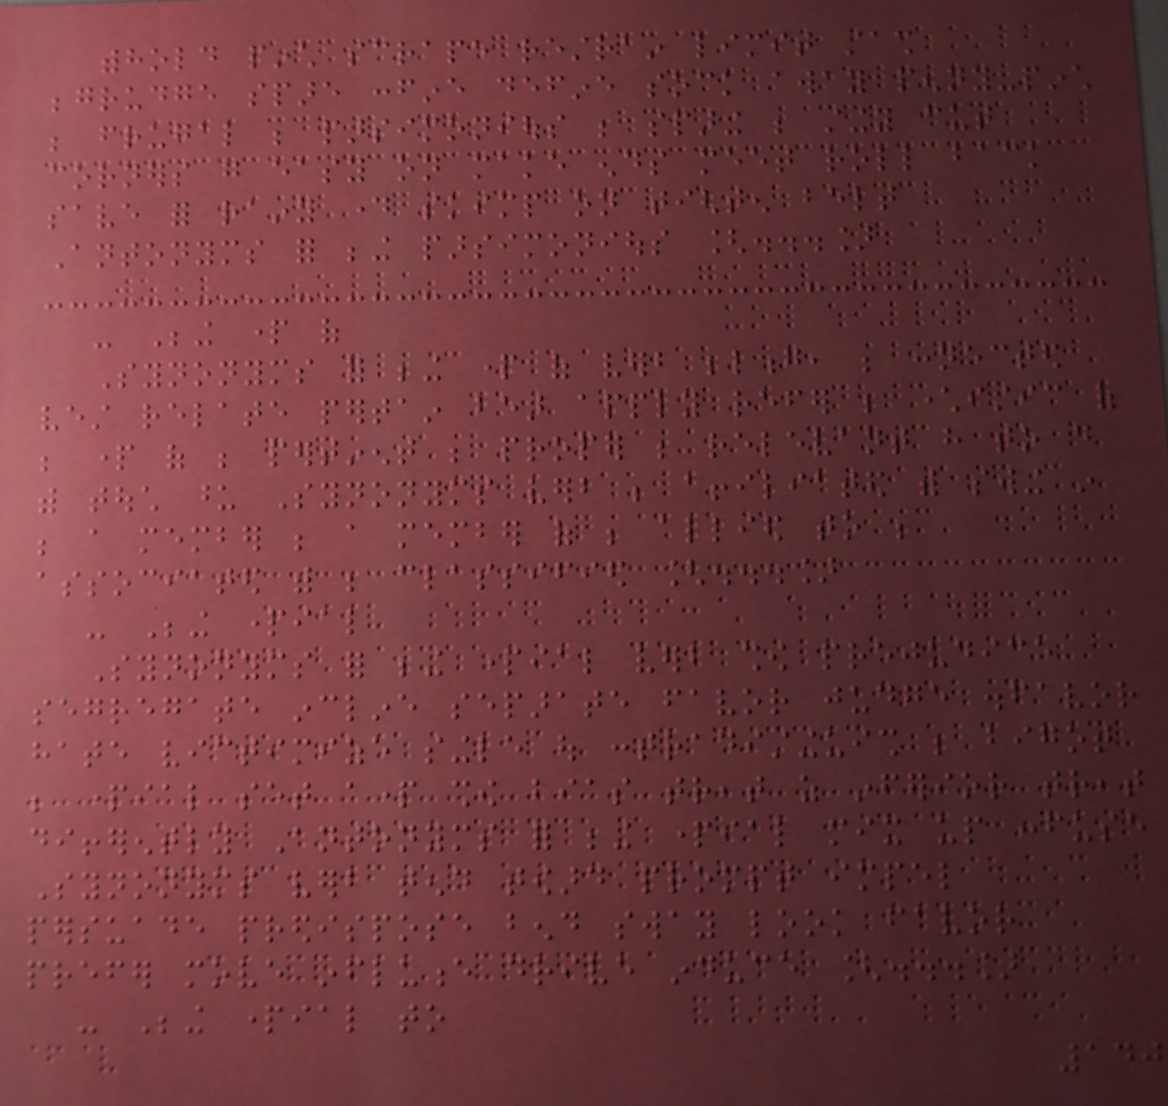withhold pinch scrape restrain limit stash
begrudge spare confine define sock away penny-pinch
be frugal be parsimonious be sparing be stingy cut
corners go easy on make ends meet roll back
save for rainy day skimp on tighten belt
Antonyms for being parsimonious [...]
- Being part of
Synonyms for being part of verb belong, be connected
vest relate pertain bear apply refer be characteristic of
be part of be pertinent be proper be relevant have to do
with touch upon Synonyms verb be affiliated with swing in
be a member be a member of be allied to be
associated with be classified [...]
- Being partial
Synonyms for being partial verb show prejudice
segregate incline separate favor judge disfavor
hate victimize single out contradistinguish be bigot
be partial set apart show bias treat as inferior treat
differently Antonyms for being partial mix up confuse
Synonyms verb tend toward prompt impel
persuade predispose bend sway look favor
prefer move influence drive induce [...]
- Being partial to
140
